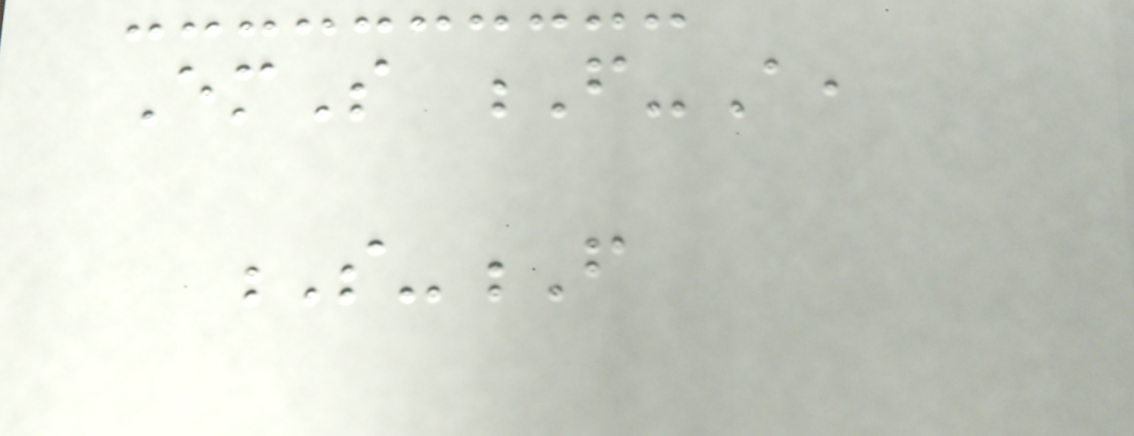EmS F-A,
S-F
